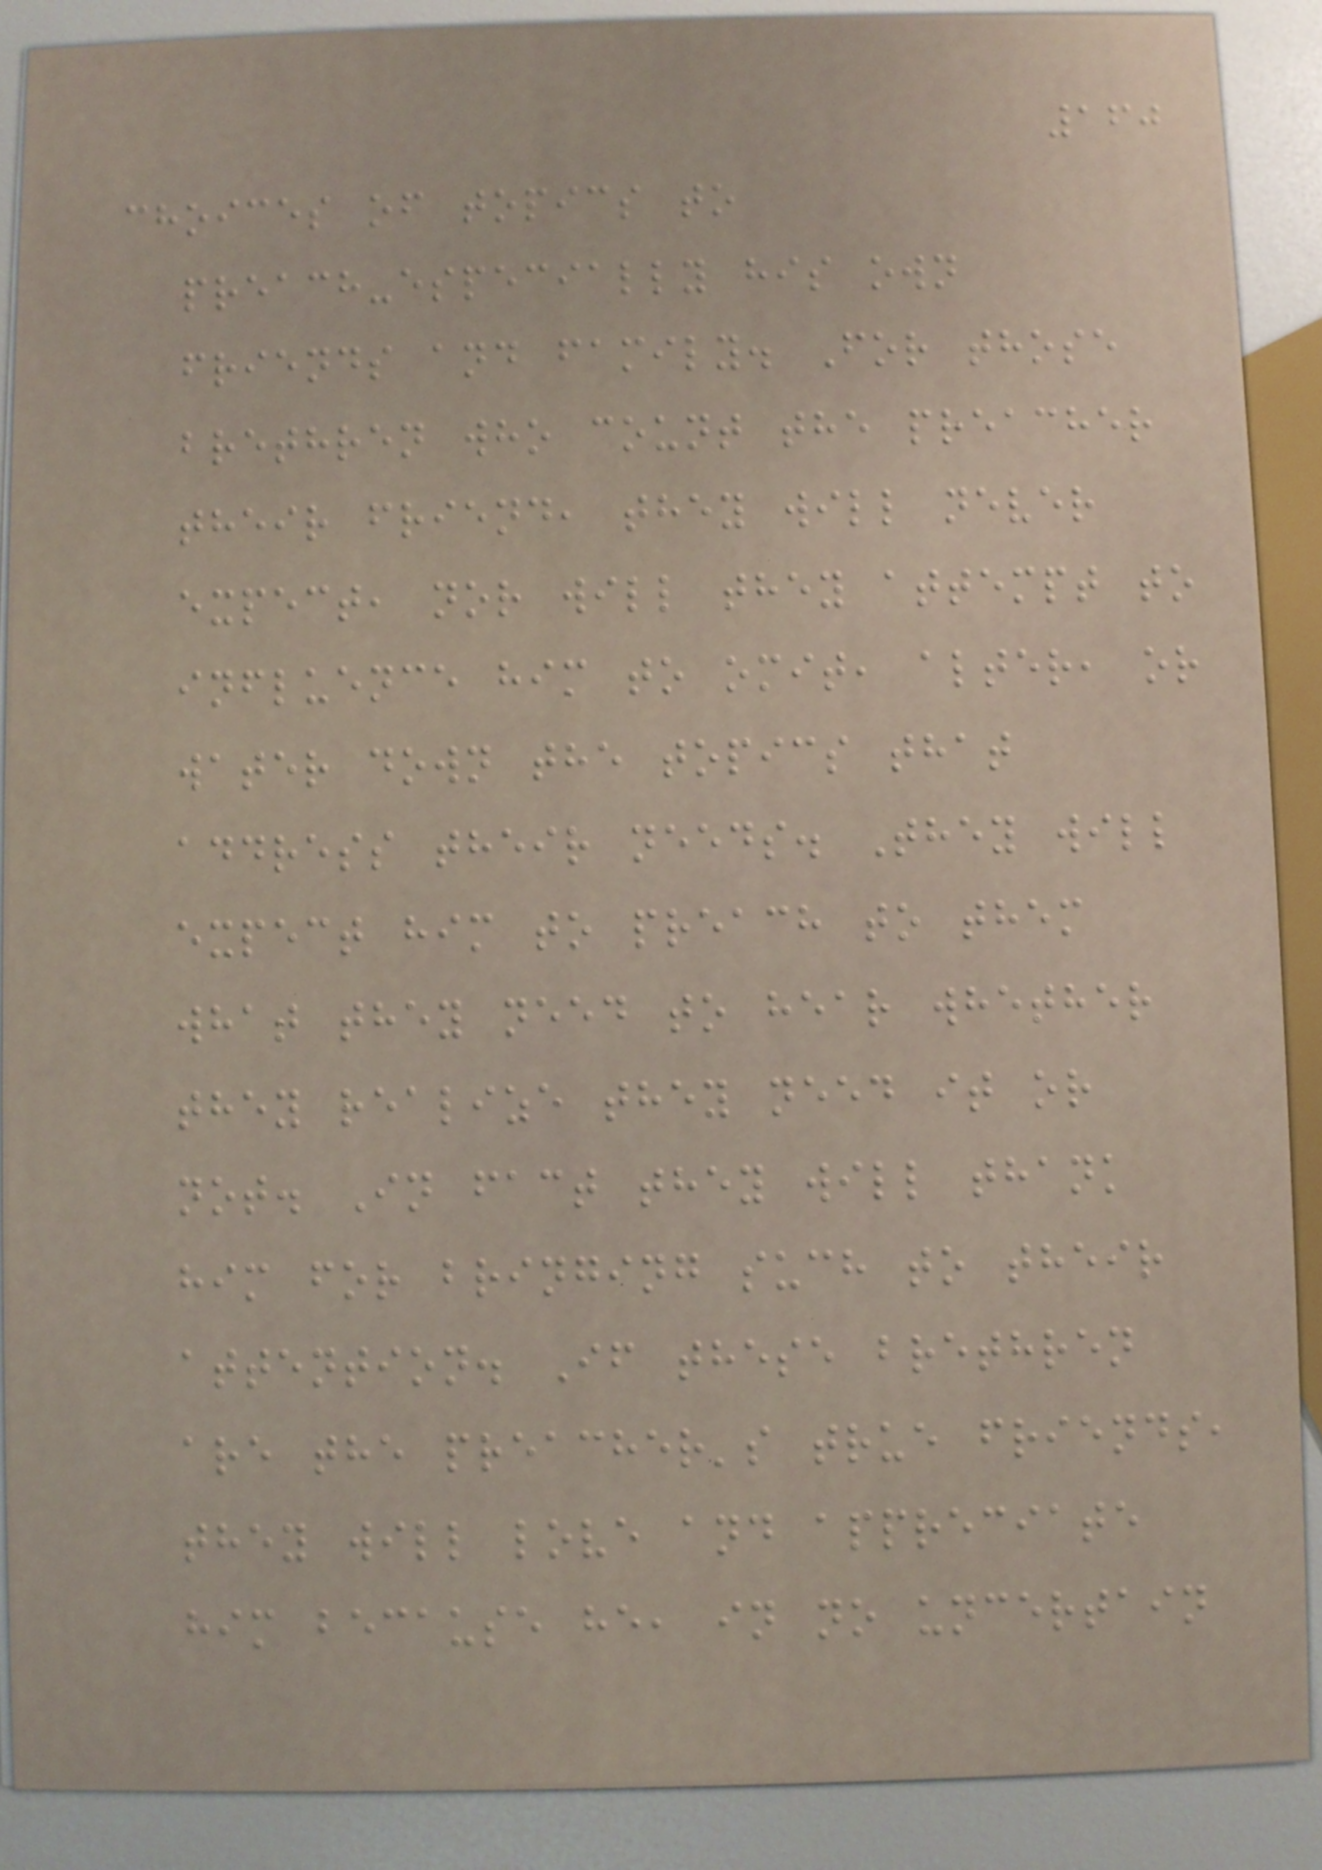160
choices of topics to
preach-especially his own
friends and family. For those
brethren who count the preacher
their friend, they will never
expect, nor will they attempt to
influence him to omit, alter, or
water down the topics that
address their needs. They will
expect him to preach to them
what they need to hear whether
they realize they need it or
not. In fact they will thank
him for bringing such to their
attention. If these brethren
are the preacher's true friends,
they will love and appreciate
him because he, in no uncertain
